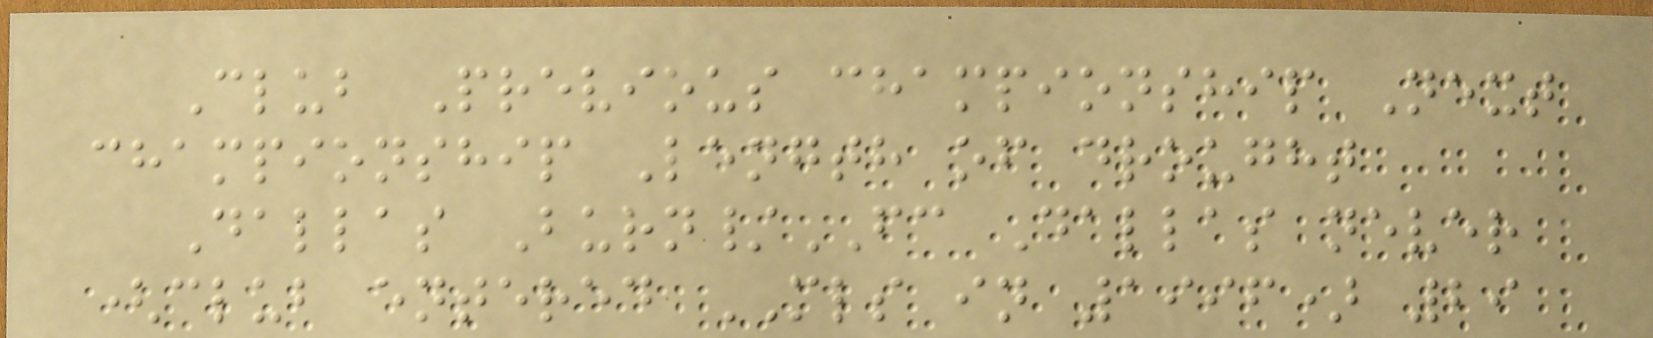Club Previous championship Next
championship Length of drought
Dallas Burn/FC Dallas never
(club entered MLS in 1996) 29
